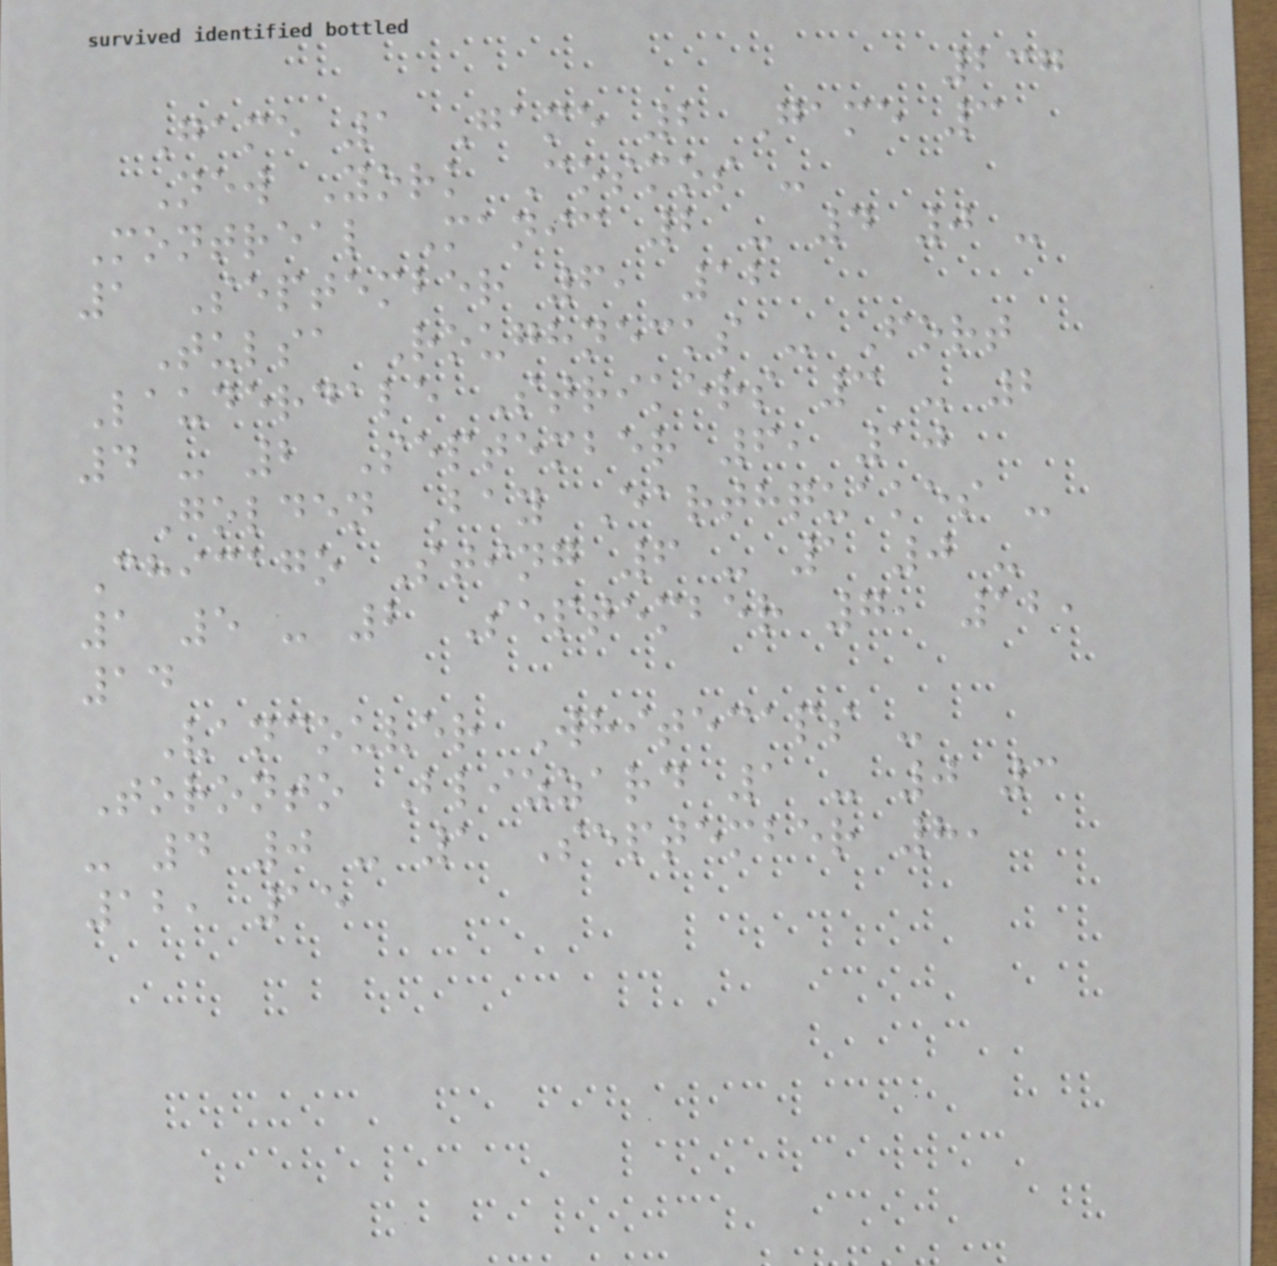237
Game 1 Game 2 Game 3
New York Cosmos -
Montreal Manic 2 - 4 0 -
1 September 6, 12
Tulsa Roughnecks - Fort
Lauderdale Strikers 3 - 2
4 - 2 September 6, 10
Golden Bay Earthquakes -
Chicago Sting 6 - 1 0 -
1 5 - 2 September 7, 12,
14
Vancouver Whitecaps -
Toronto Blizzard 1 - 0 3
- 4 0 - 1 September 8,
12, 15
